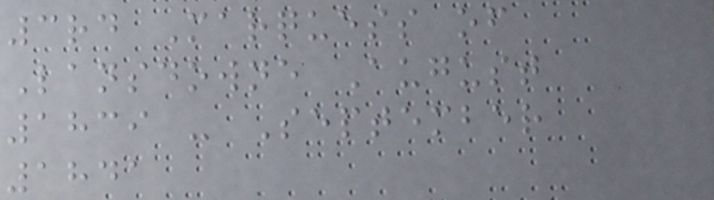3rd Marquess of
Lansdowne August
1839 - September
1841
